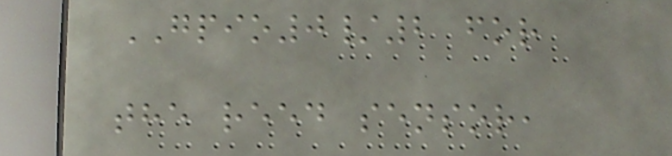GPIO0/2 for
the reed sensor,
